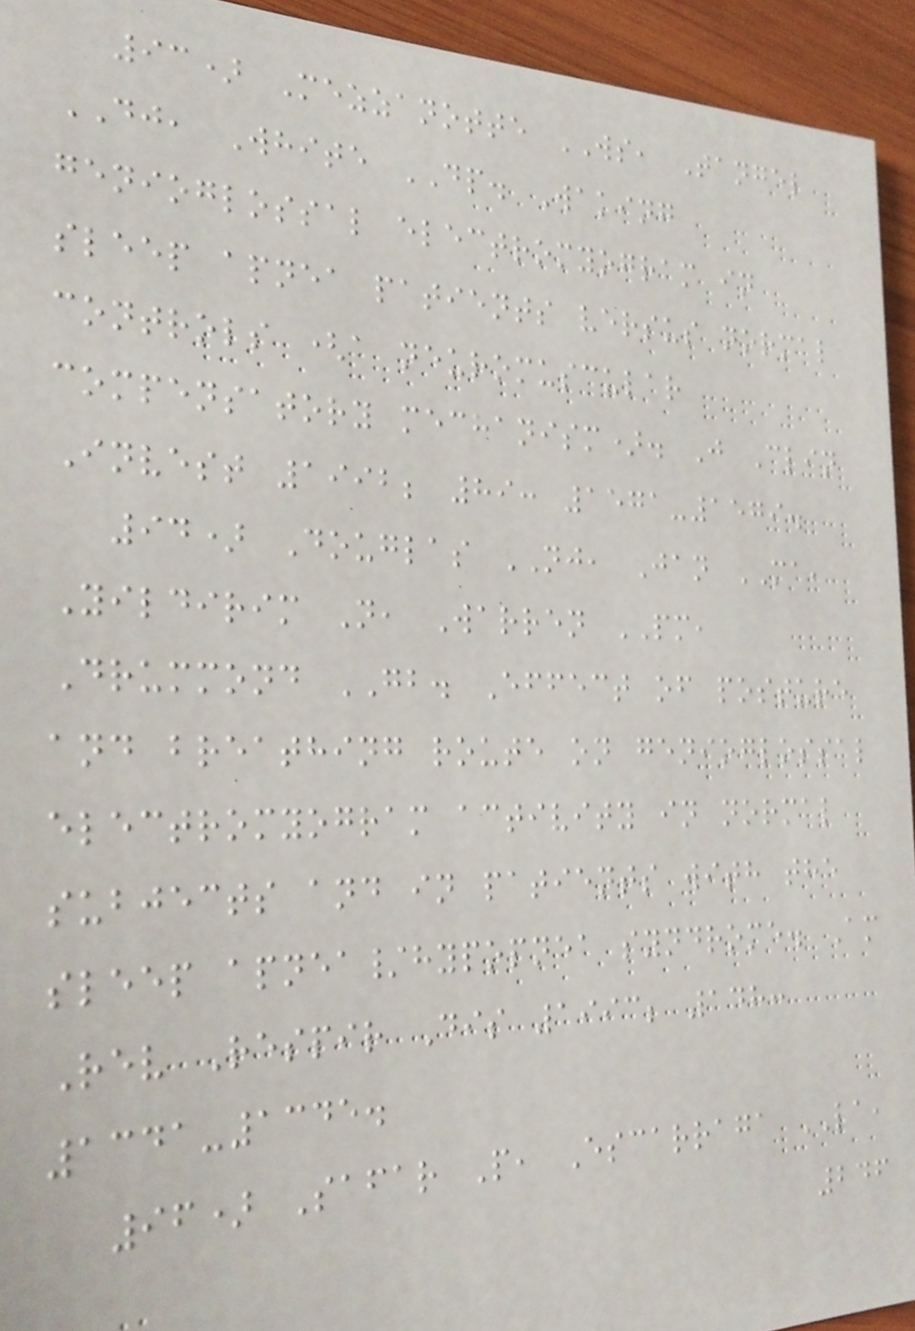93) Mezzanotte WS, Tangel
DJ, White DP. Waking
genioglossal electromyogram in
sleep apnea patients versus normal
controls (a neuromuscular
compensatory mechanism). J Clin
Invest 1992; 89: 1571-1579.
94) Douglas NJ, Jan MA,
Yildirim N, Warren PM,
Drummond GB. Effect of posture
and breathing route on genioglossal
electromyogram activity in normal
subjects and in patients with the
sleep apnea/hypopnea syndrome. Am
Rev Respir Dis 1993; 148:
1341-1345.
96) Safar P, Escarraga LA,
246
